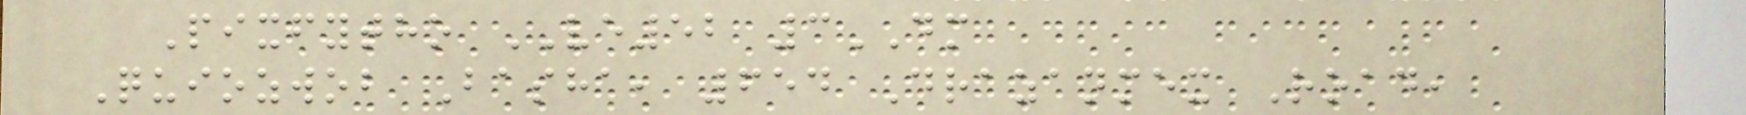Pixfytho VE52 3DM
Quiozwob Basha, 654 Drazanmex Road,
